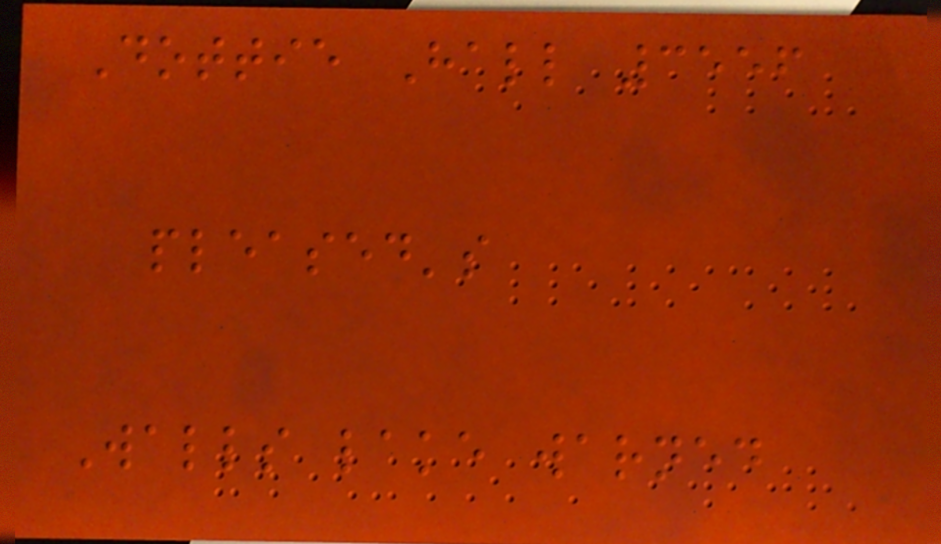Dottie Hall 3556
pleased's
Walls lake warned
